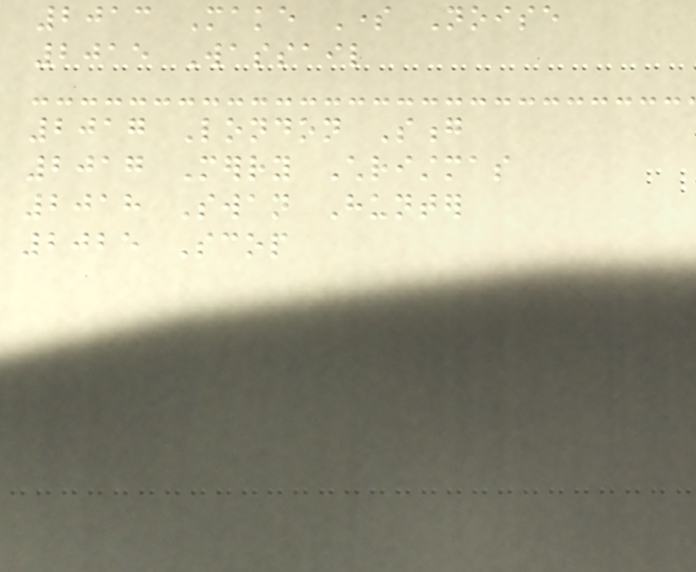2013 Make Some Noise
2015 Wassail
2017 London Song
2017 Merry Christmas
2018 Swan Hunter
2025 Scop
